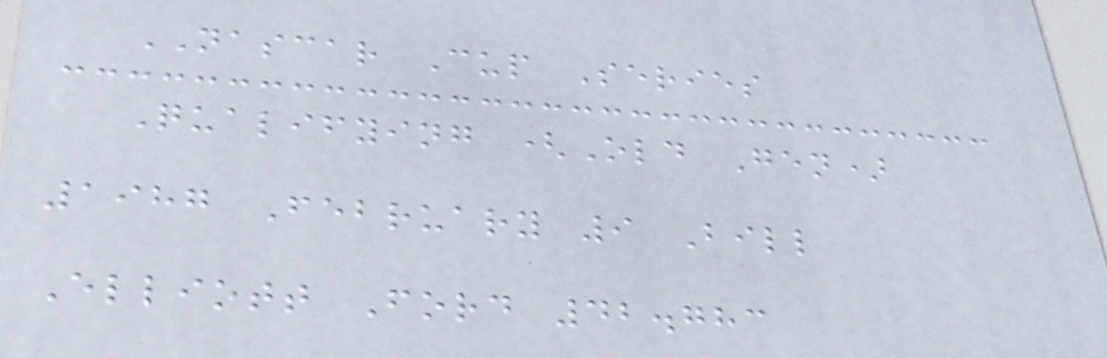NASCAR Cup Series
Qualifying (Old Gen)
1987 February 9 Bill
Elliott Ford 42.783
